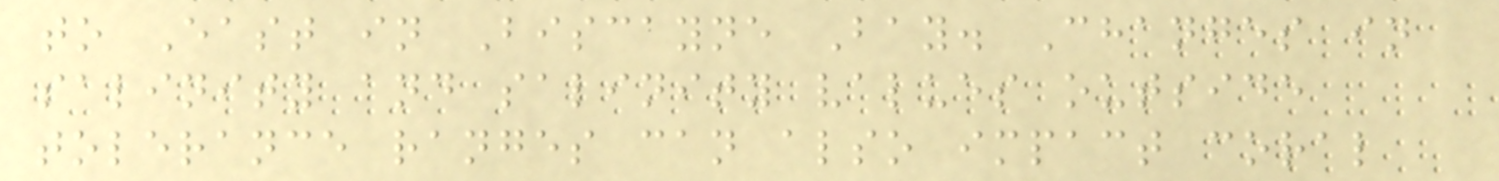to East in Biscayne Bay. Changes in
salinity and salinity values outside
tolerance ranges can also impact coral
